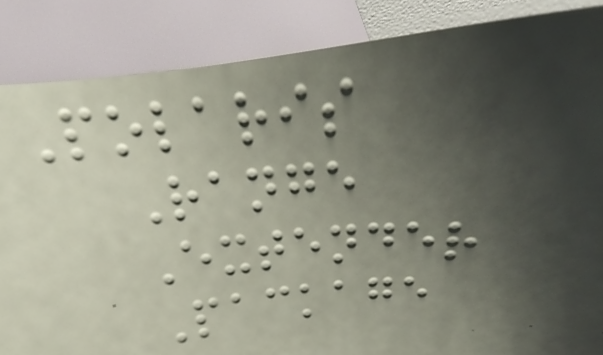Polaris
Range
Extender
Package
